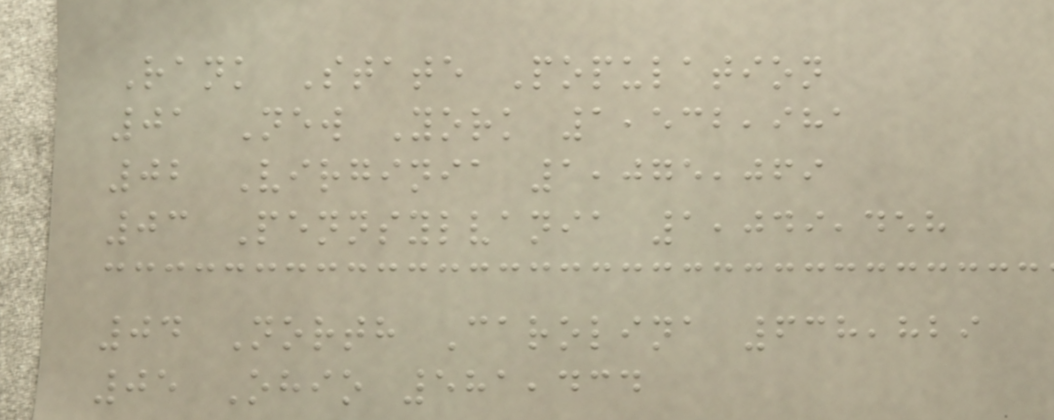Rank State Population
01 New York 1,532,981
02 Virginia 1,075,069
03 Pennsylvania 1,049,458
04 North Carolina 638,829
05 Ohio 581,434
